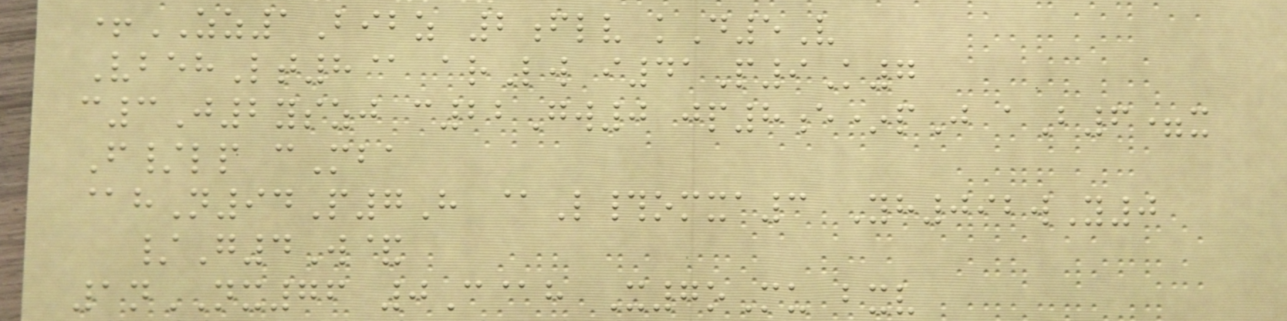+ZZ1Bibz 2flv kD5V
VbehLt8@ arLw i41P9K7
c3J2yszj c22Gw0 jp8e*pJ aB6=x
F/lp cMba
@hN94P7H @L#omxa3 Yh092wY0
/G4W&
1nNX76 0C@h X7oMu bxv
